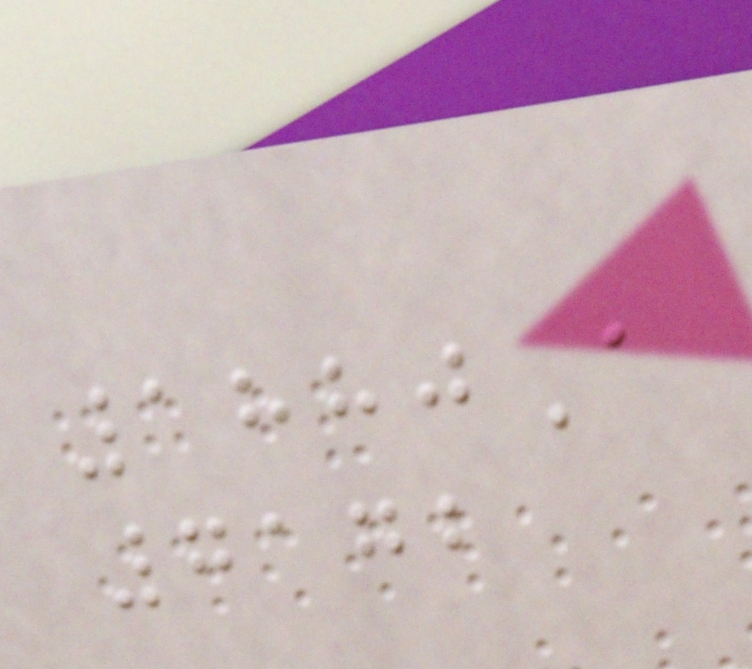1880A
7172
